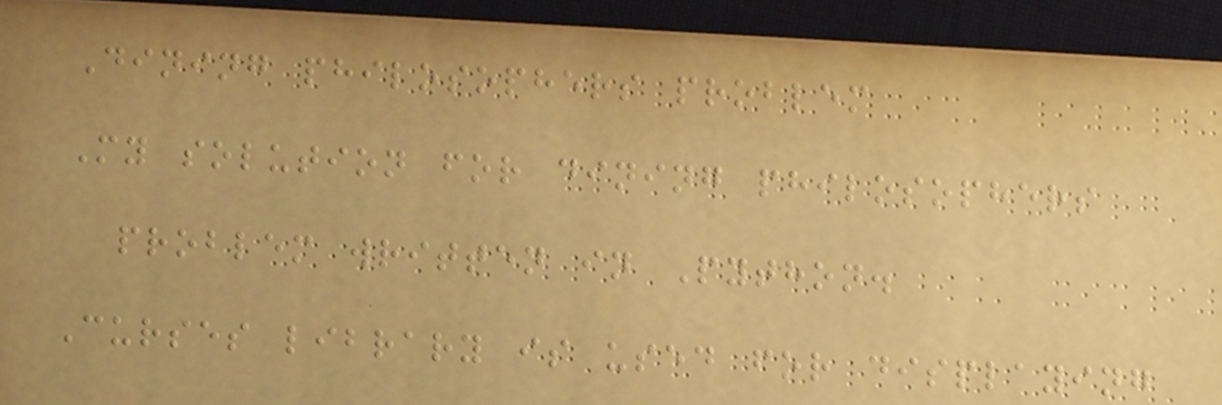Dining philosophers problem
My solution for dining philosophers
problem written in Python.
Curses library is used for displaying
